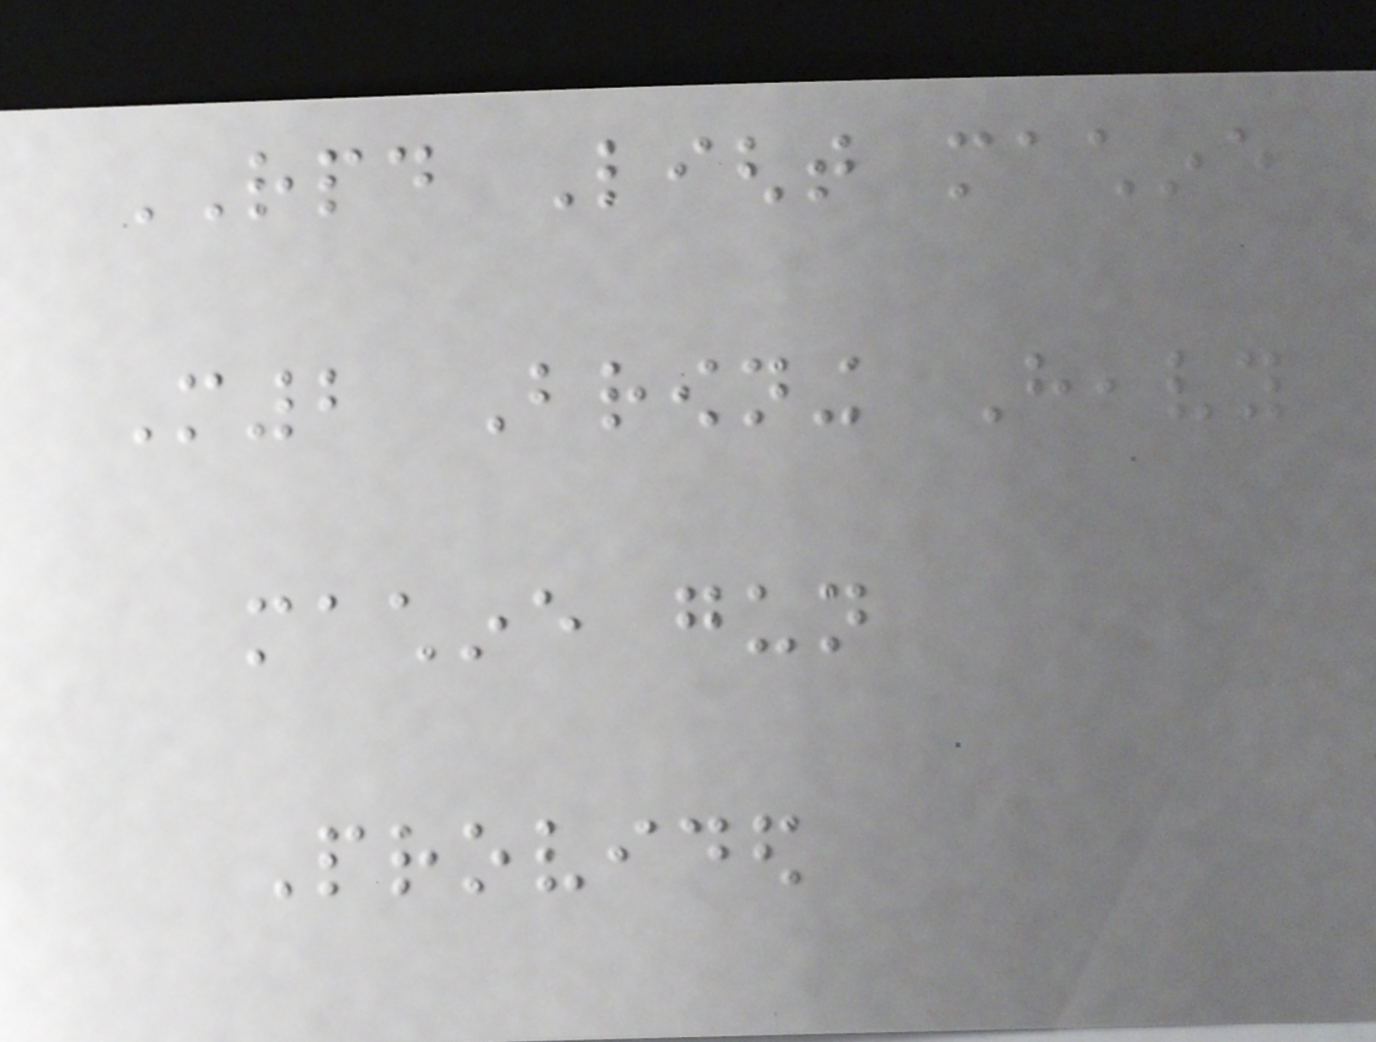RPD Light machine
M2 Browning Heavy
machine gun
Provided
